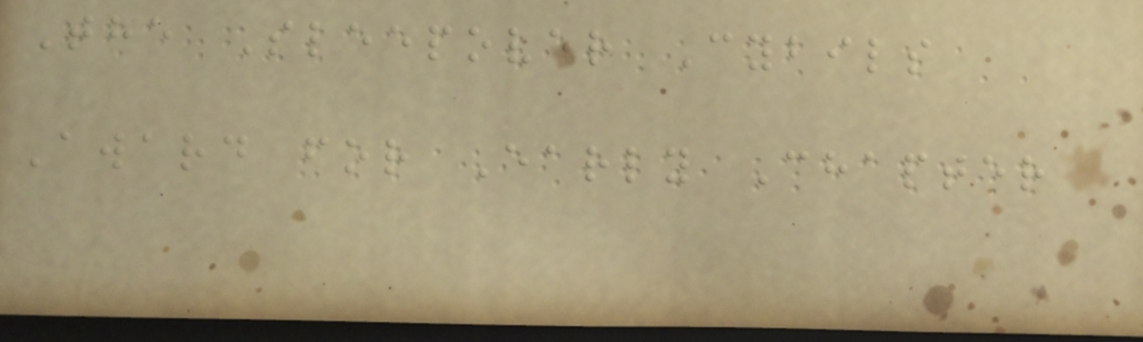The Sleepover Cybils
Award for Early Chapter
